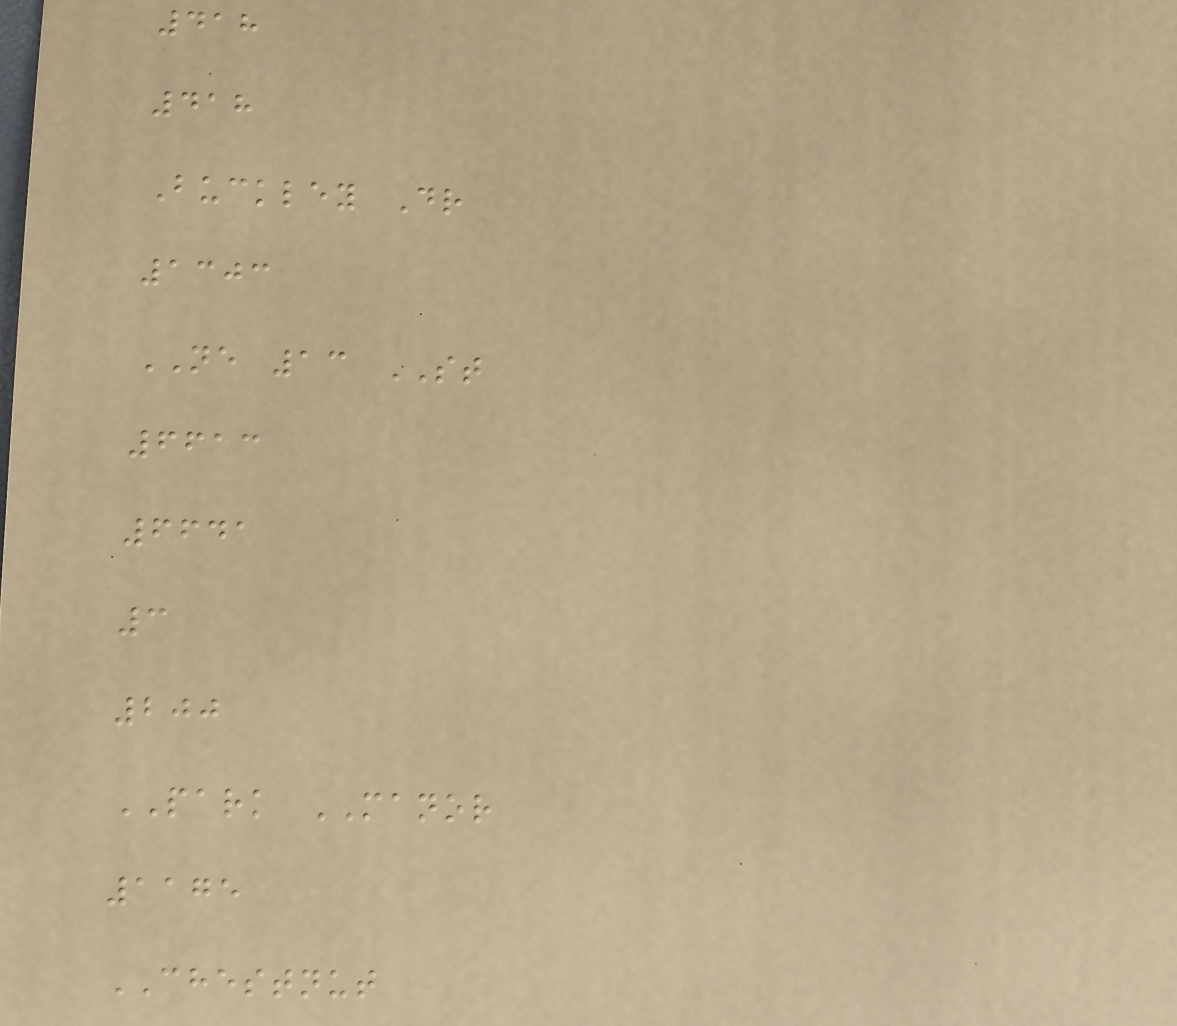418
418
Buckley Dr
1303
NE 13 ST
6613
6641
3
200
PARK MANOR
1175
CHESTNUT
